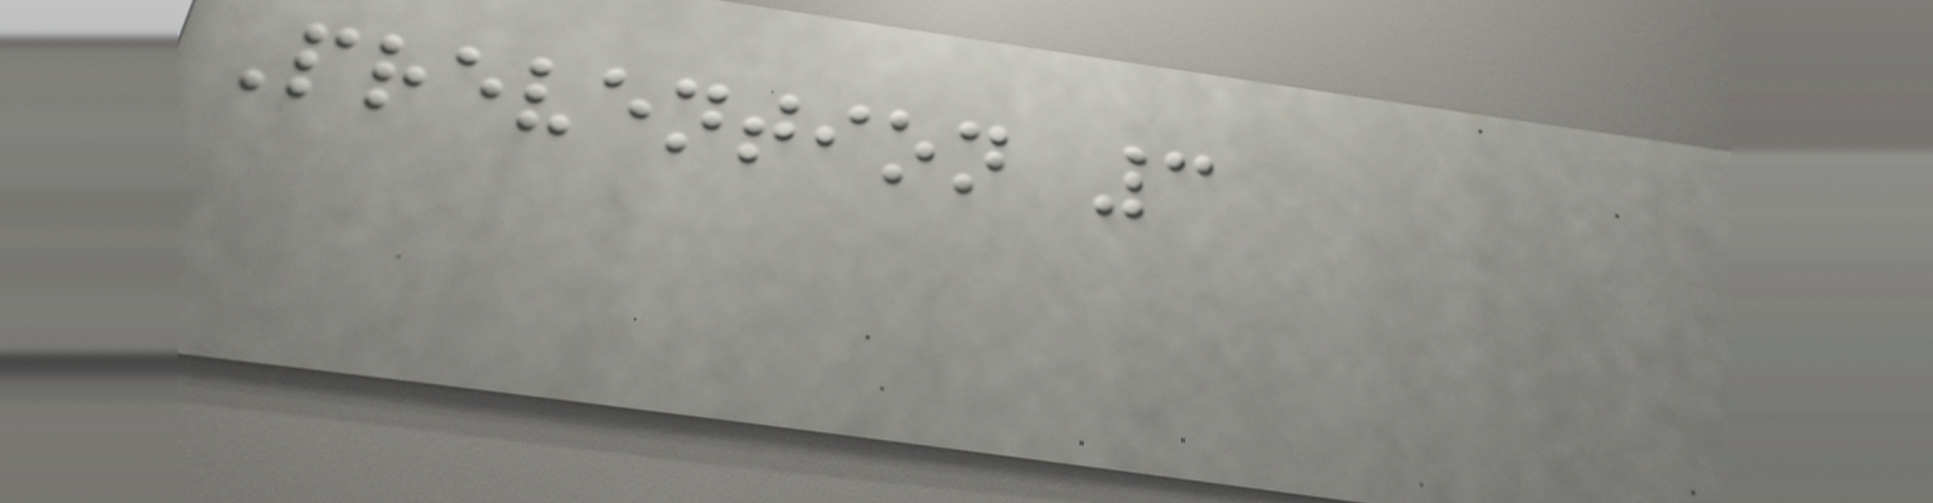Prevention 3
